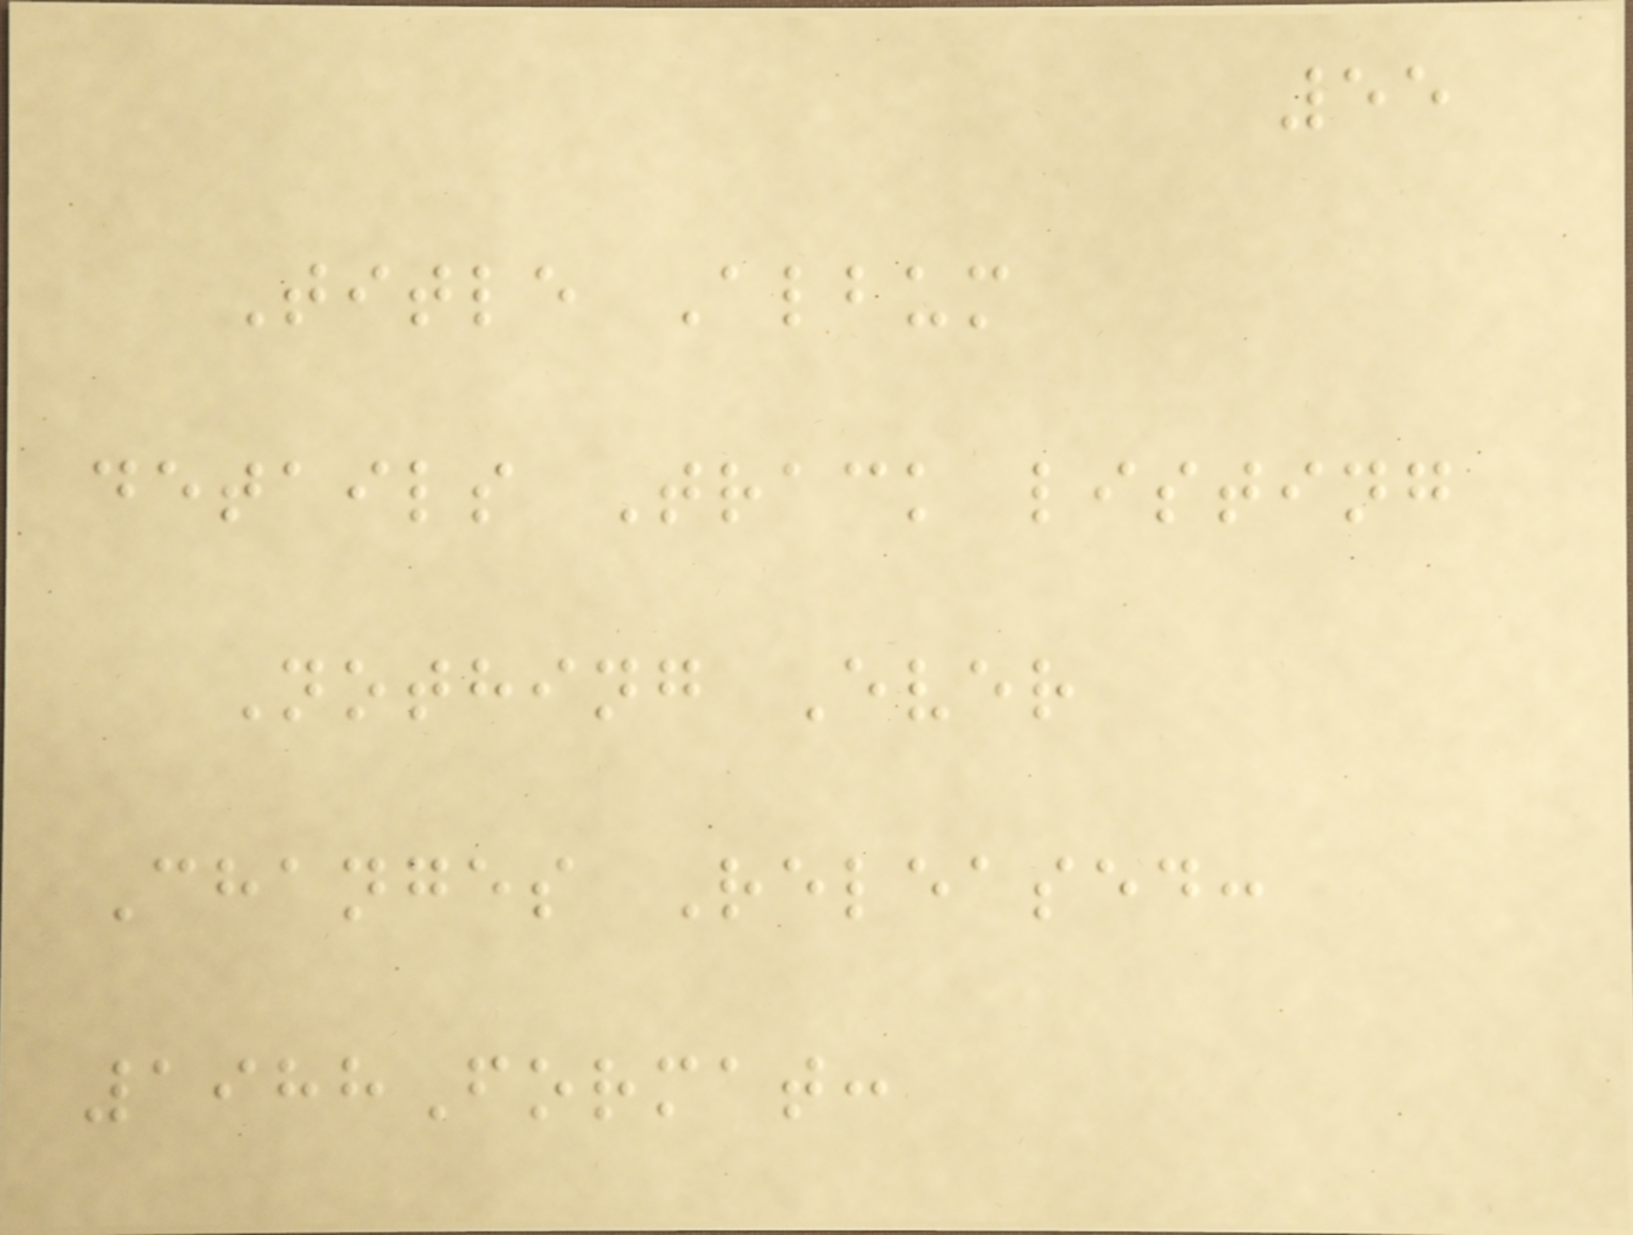55
Title Album
details Track listing
Nothing Ever
Changes Released:
1988Format:
